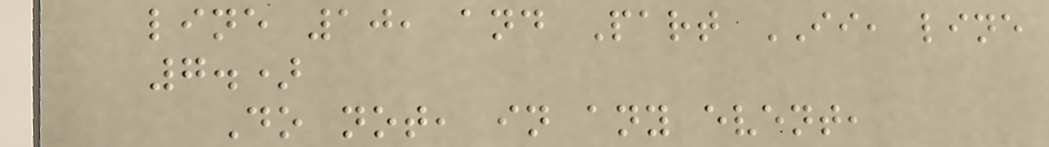line 10, and Part II, line
7.)
Do not, in any event,
